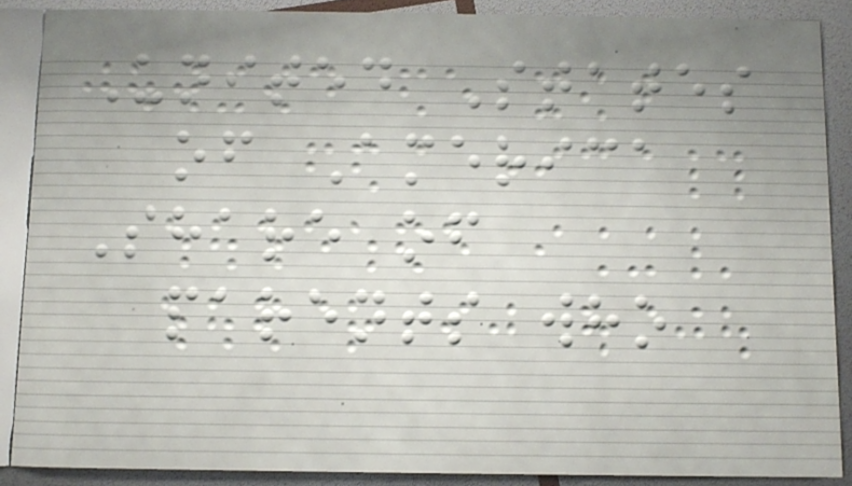United States
of America
Share of
parents who
